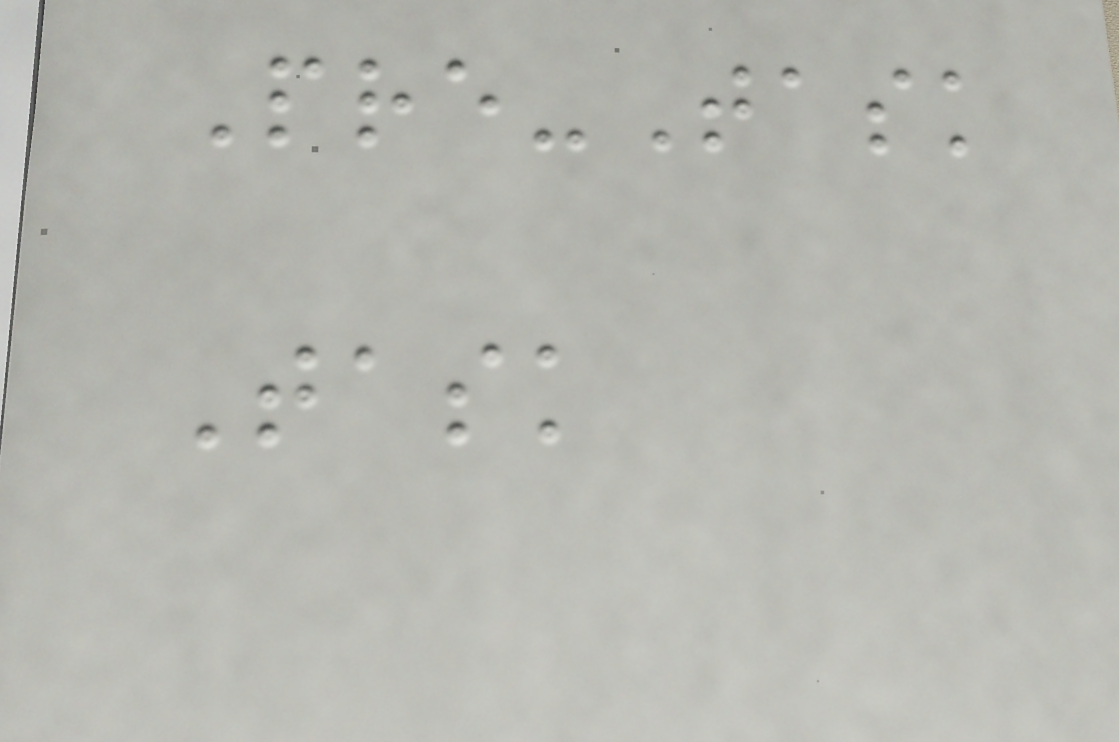Pre-Task
Task
